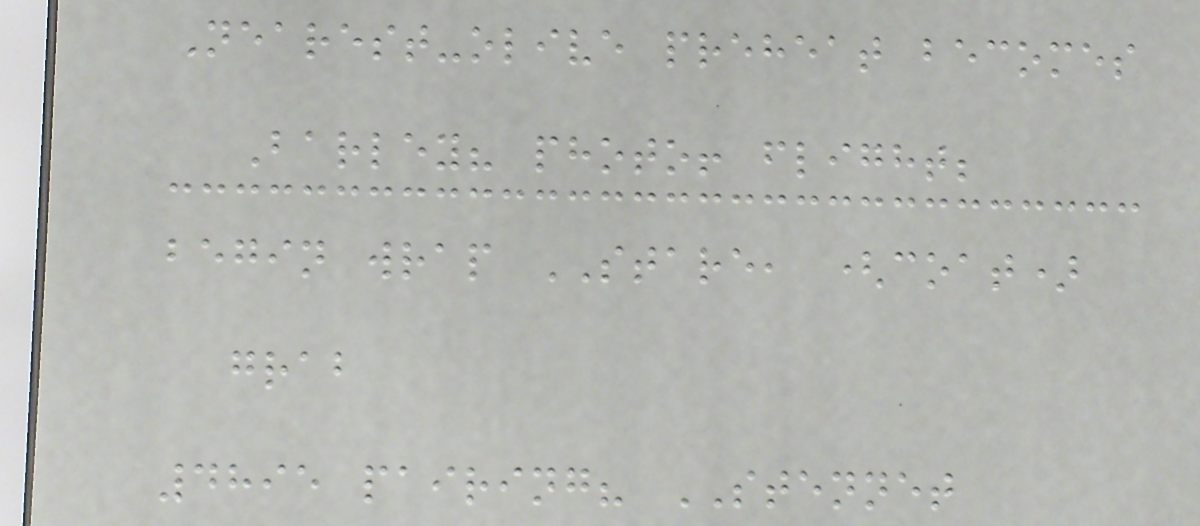Nearest-olive preheat becomes
Barley? photo! flight;
begin wrap STARE, (coat)
grab
4895 pairing? STENNET
